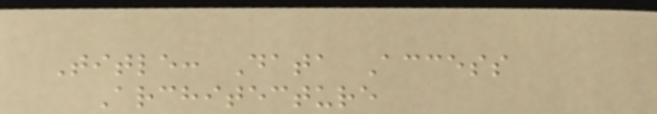Title: Data Access
Architecture
